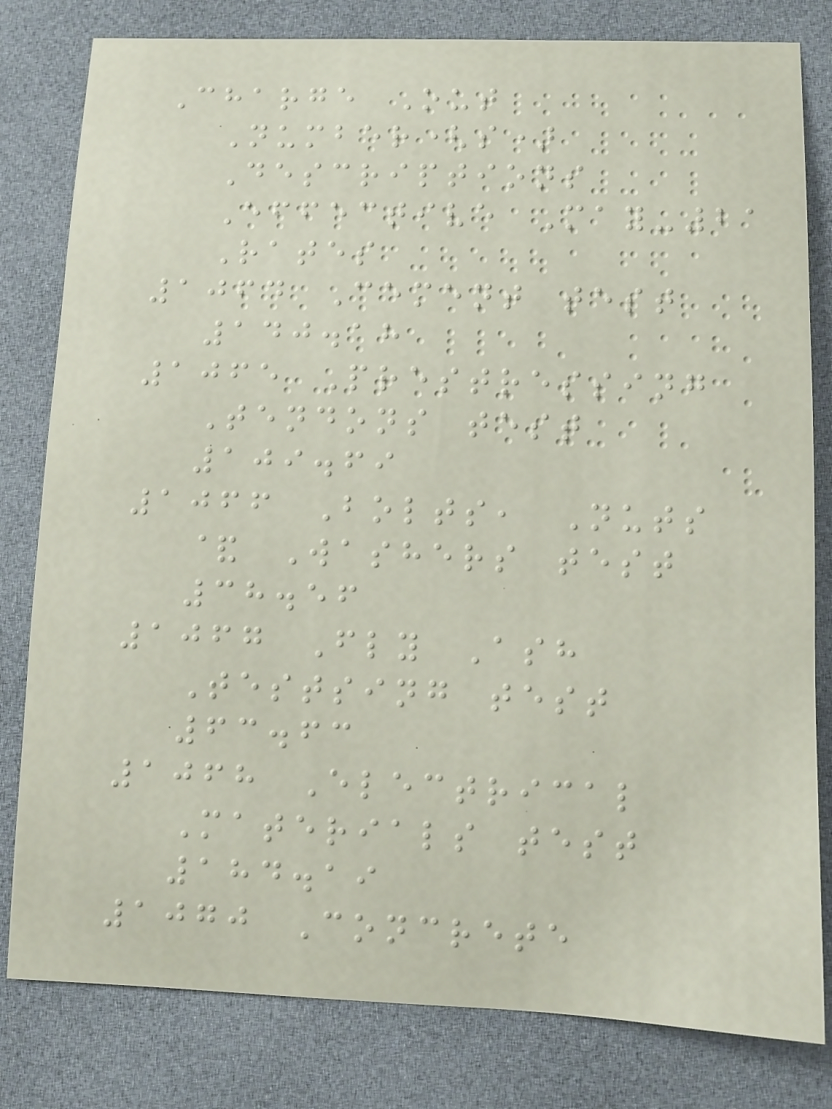Charge Out
Number(s)
Descriptions
Effective May-21
Rates
1064 Cement test
140.18
1065 Prestressing
Tendons test
109.69
1066 Bolts, Nuts
& Washers test
38.56
1067 Fly Ash
Testsing test
63.63
1068 Electrical
Materials test
184.19
1070 Concrete
